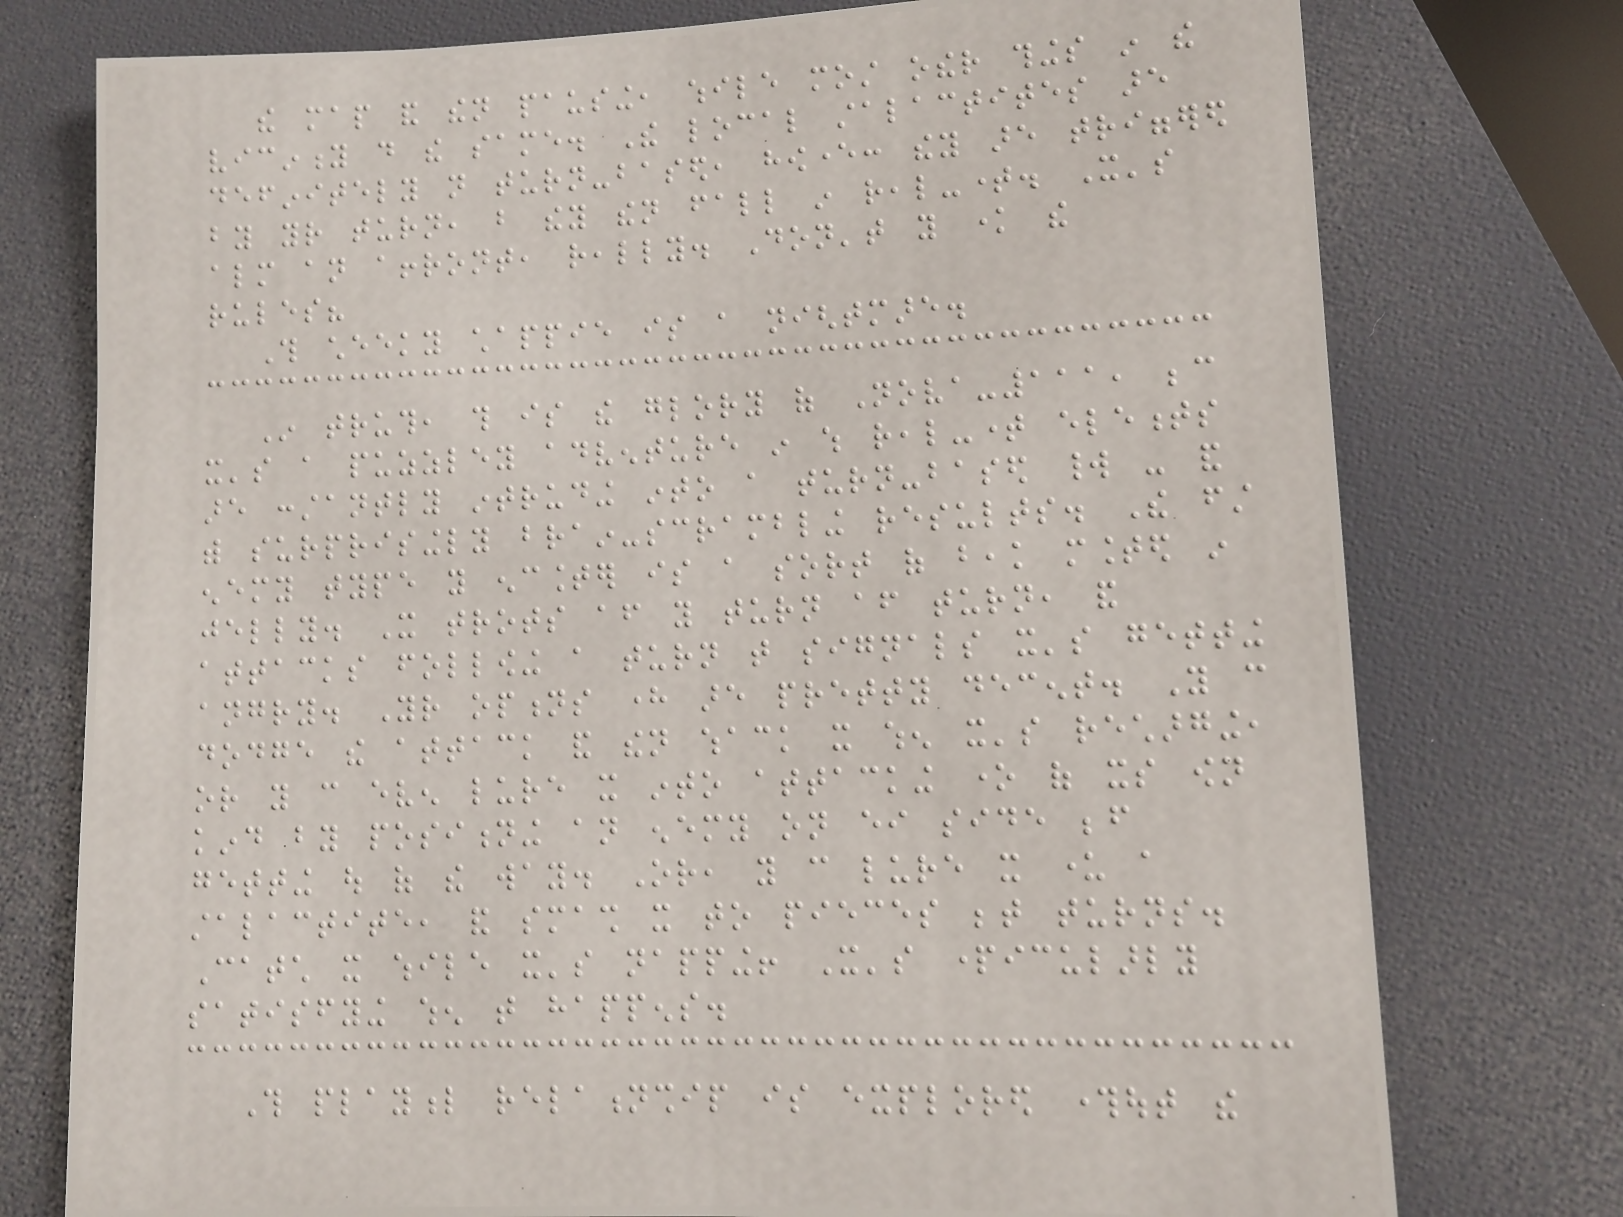the map and then pausing, while most other things in the
vicinity do the same. The local stalactites are
definitely not turn-based, however: they are triggered
by your turn, but they then fall in real-time. It's
almost an affront, really. Don't you know the
rules?
This cheeky chappie is a nightmare.
In truth, this is the glory of Nova-111, because
it's a puzzley adventure in which real-time elements
are constantly intruding into a turn-based world - and
with surprisingly brain-scrambling results. The first
enemy type you encounter is a sort of beak mounted in
jelly. It trots after you turn after turn, and
attacks following a turn that signals it's getting
angry. Your options here are pretty decent. You can
dodge the attack and then whack it when it's recharging,
or you can even lure it into attacking one of its own
kind by positioning an enemy on either side before
getting out of the way. Or, you can lure it under a
stalactite, and smash it to pieces between turns.
Catch it while it's napping! It's particularly
satisfying when that happens.
This playful relationship is explored throughout the
